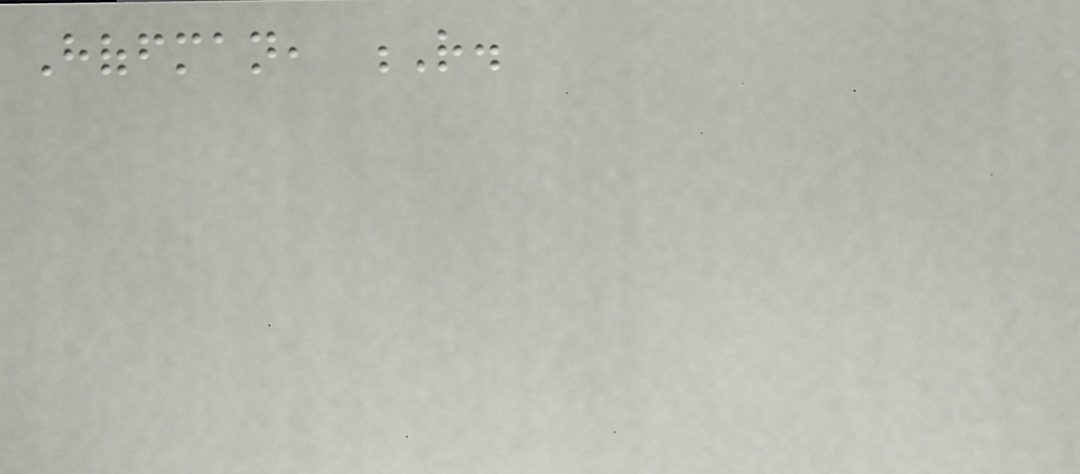Hoffman, R.
